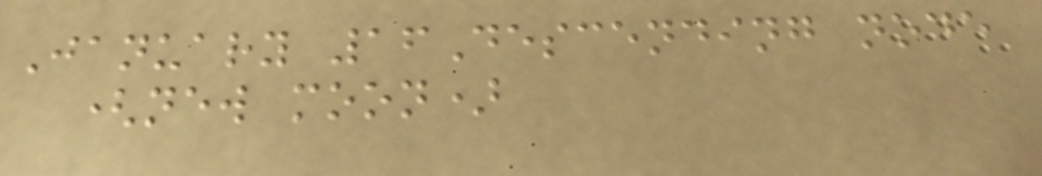January 16Descending node
(new moon)
